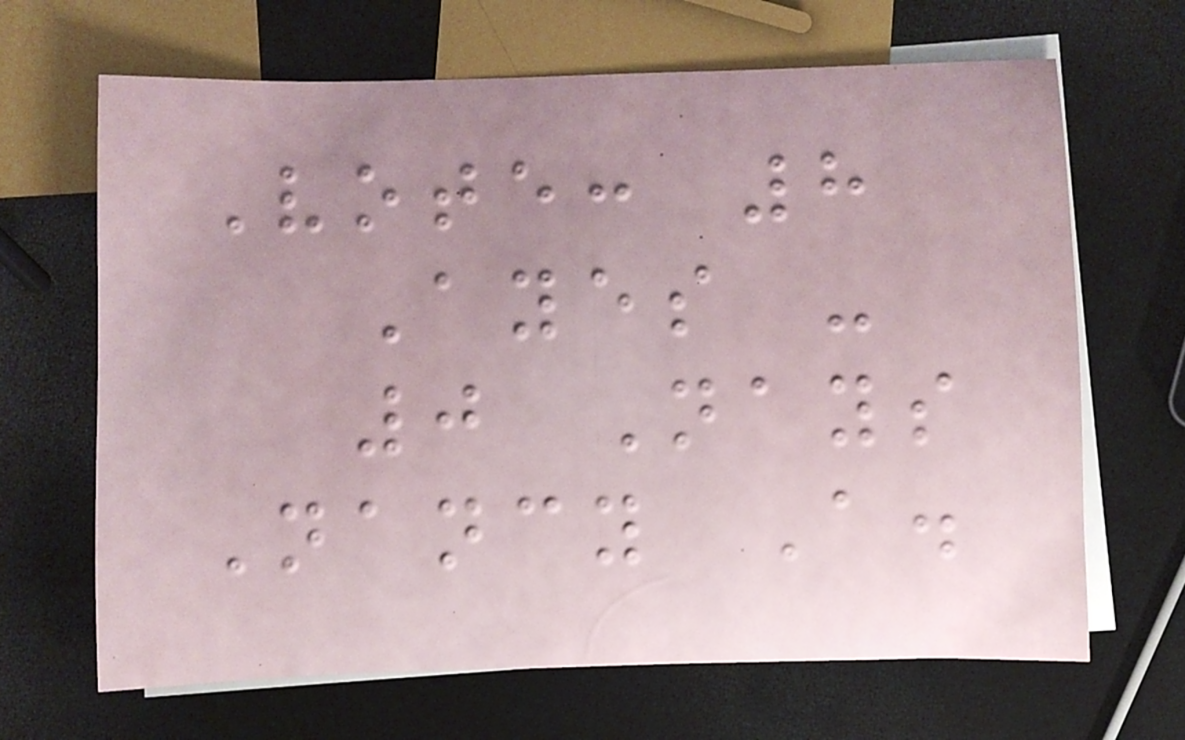Vote: 8
Ayes -
0 Nays
Nancy A.
